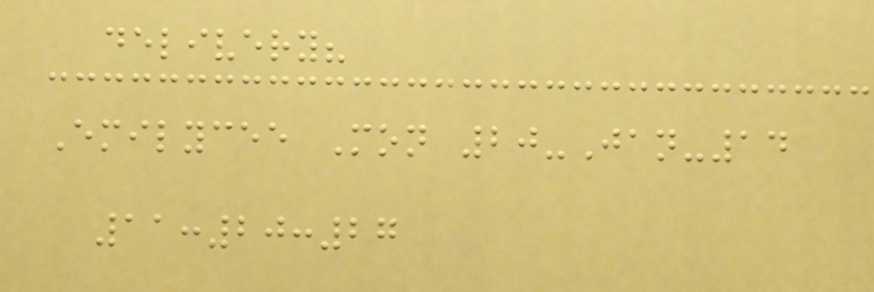delivery?
Emilycee Mon 20-Jan-14
11:20:27
